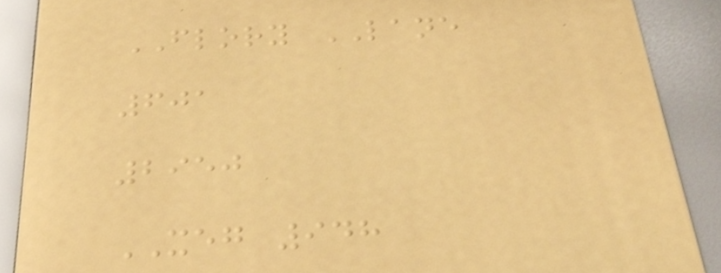FLORY LANE
601
2950
XEG 948
